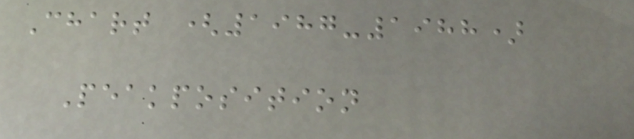Chart (1987-1988)
Peakposition
